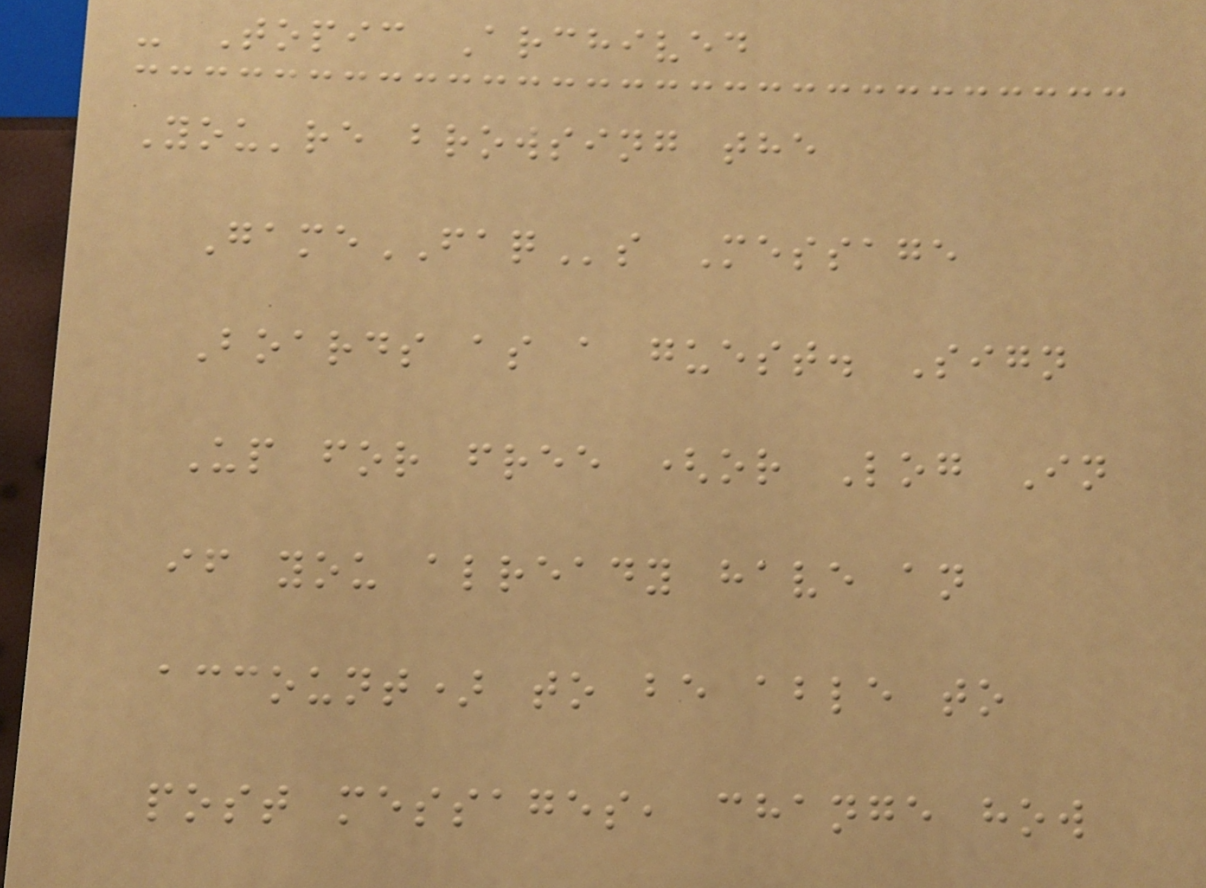- Topic Archived
You're browsing the
GameFAQs Message
Boards as a guest. Sign
Up for free (or Log In
if you already have an
account) to be able to
post messages, change how
